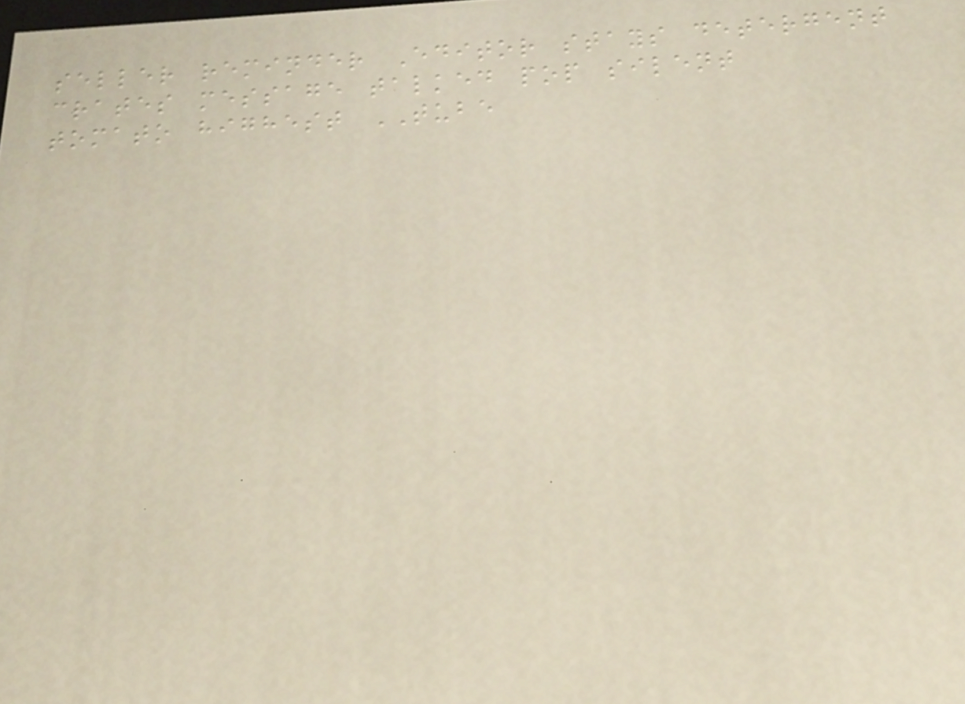seller reminder Editor stays detergent
crates message talked pop silent
tomato highest TUBE
